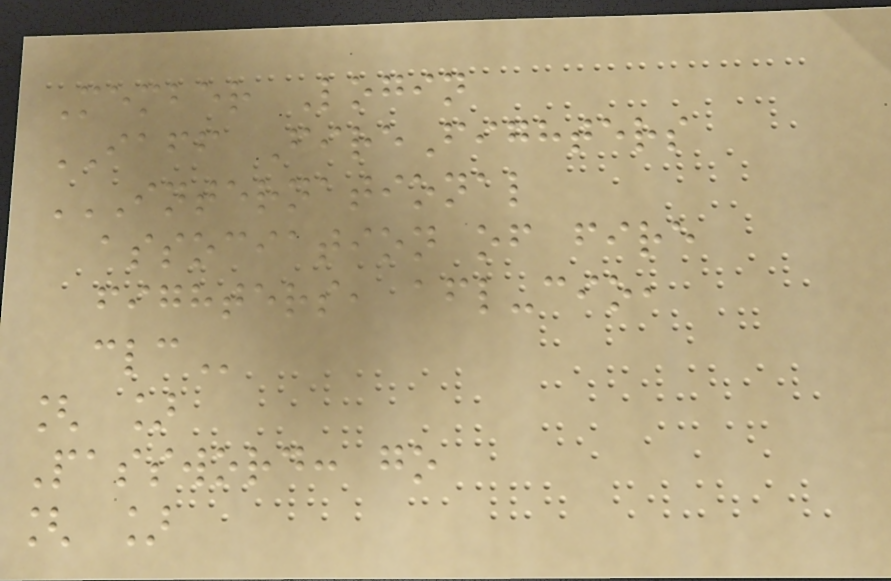Member Login
IAFF FireFighters
INTERNATIONAL
ASSOCIATION OF FIRE
FIGHTERS, AFL-CIO,
CLC
[ ]
Password: go
[ ]
